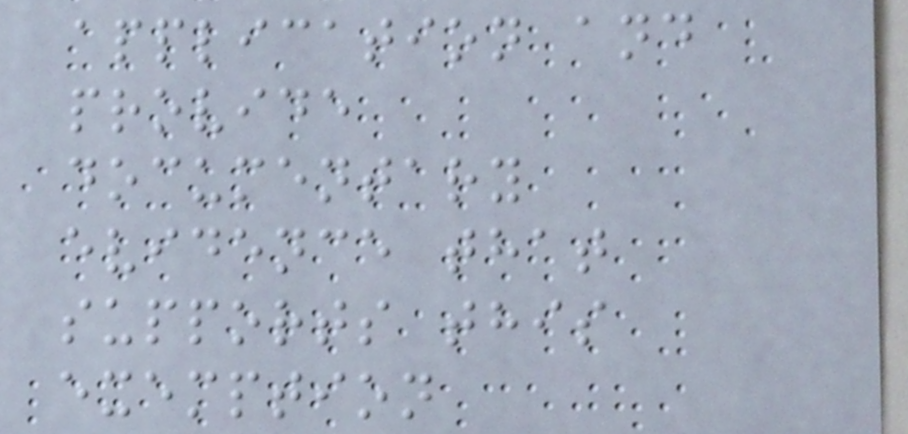application and
provide
documentary
evidence that
supports this
exemption
